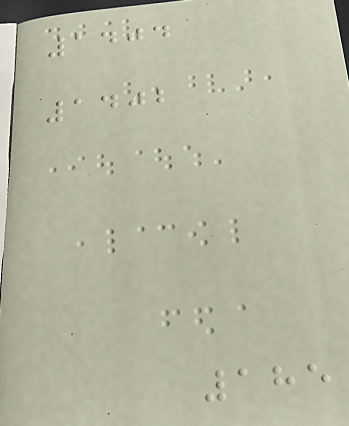1404
1402
185
